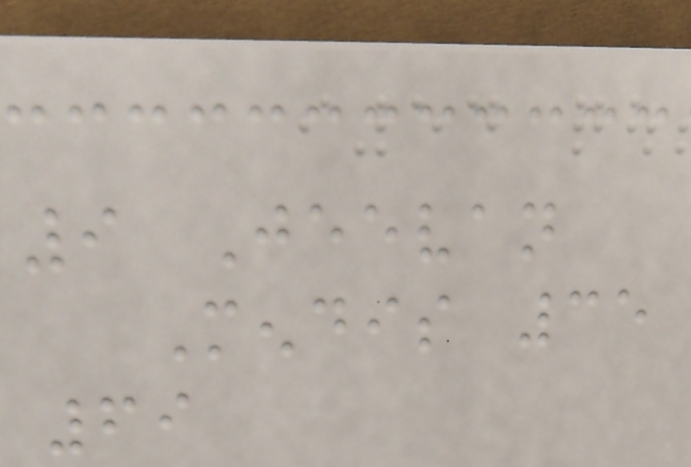9 Jeevan
Mendis 35
69
